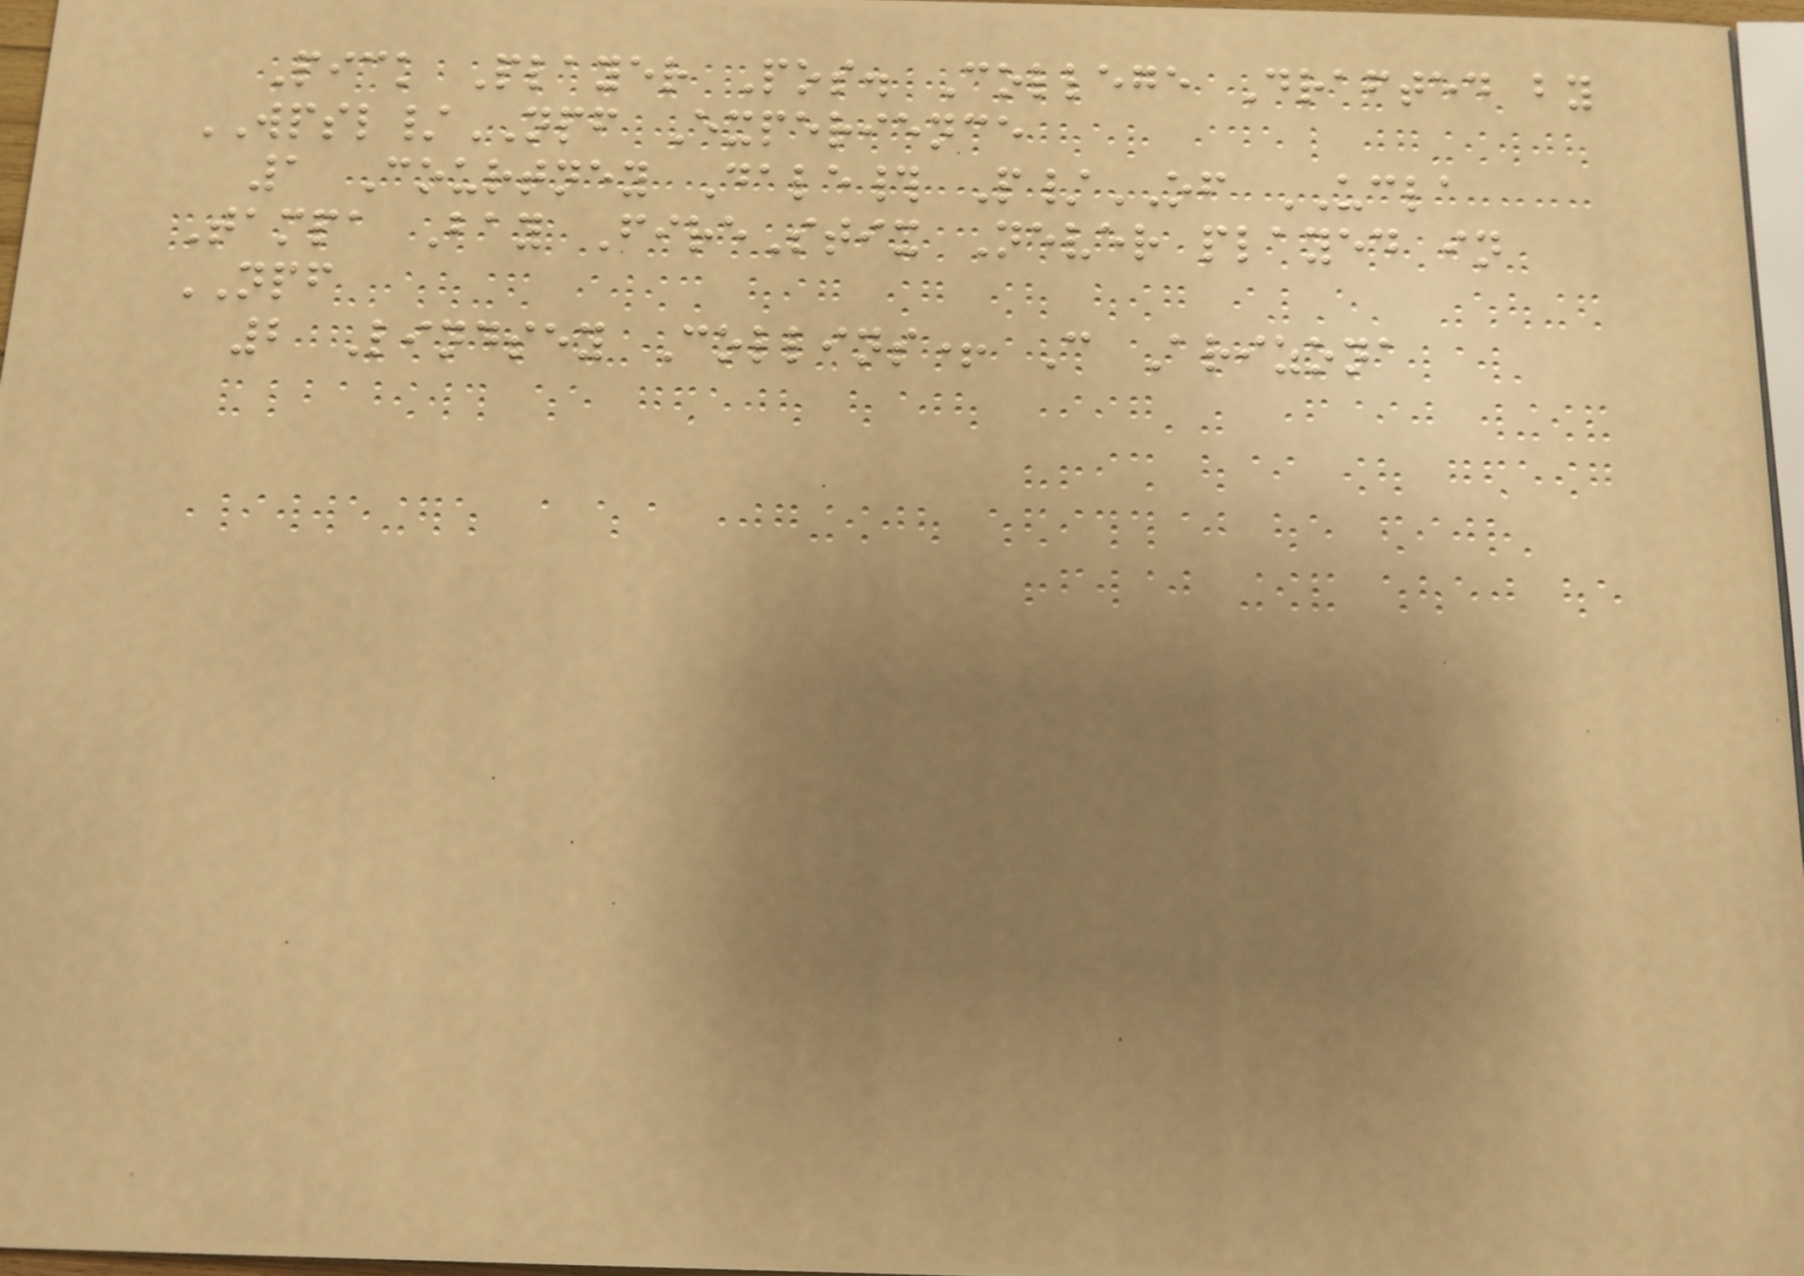Pick Player Pos. College Drafted by
WPSL/NPF Experience
1 Courtney Dale# P/OF UCLA
Tampa Bay FireStix Never played in
NPF
2 Lindsey Collins+ C Arizona
